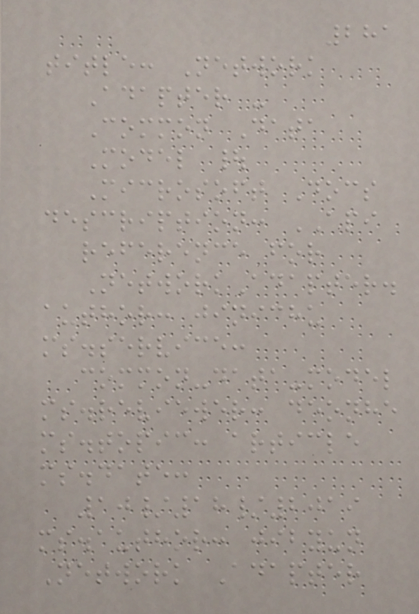281
title: Network
Adapter -
Common Data
Model |
Microsoft Docs
description: API
reference for
NetworkAdapter.
author: jinichu
ms.service:
common-data-model
ms.reviewer: deonhe
ms.topic: article
ms.date:
10/18/2019
ms.author: jibyun
Network Adapter
